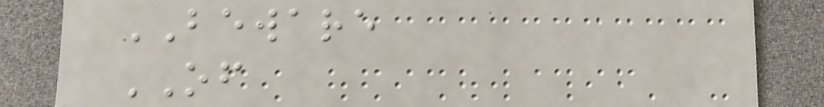BEWARE
OF
